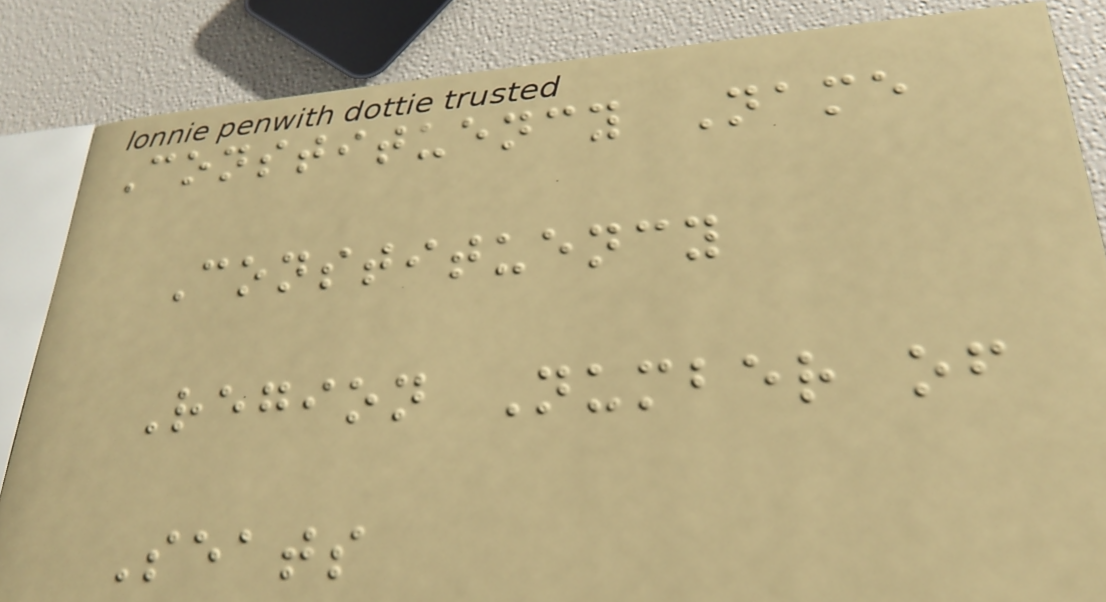Constituency Name
Constituency
Region Number of
Seats
